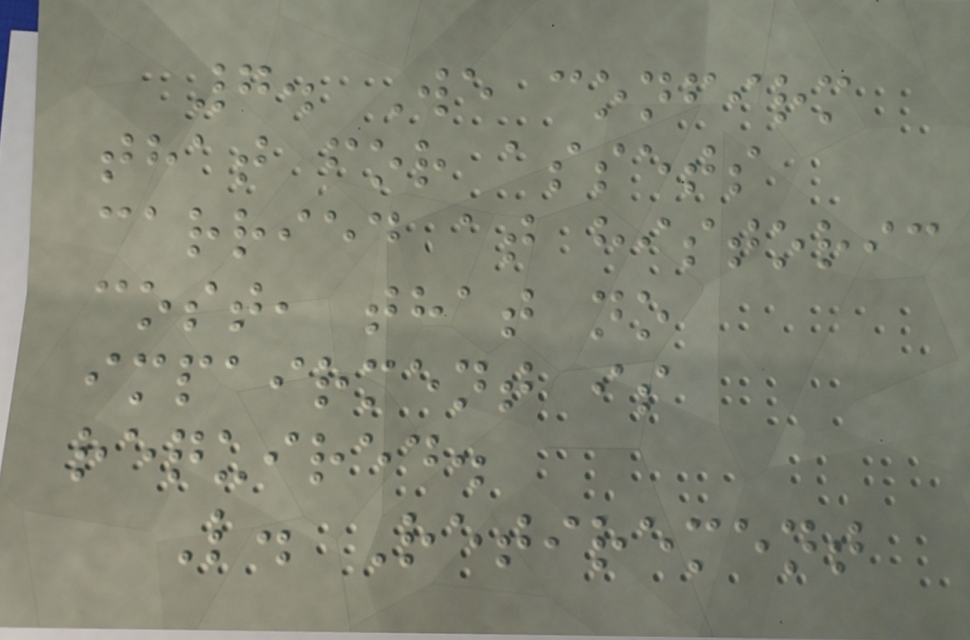7. We confirm
that for assets
carried at historic
cost, that no
impairment is
required.
L. Retirement
